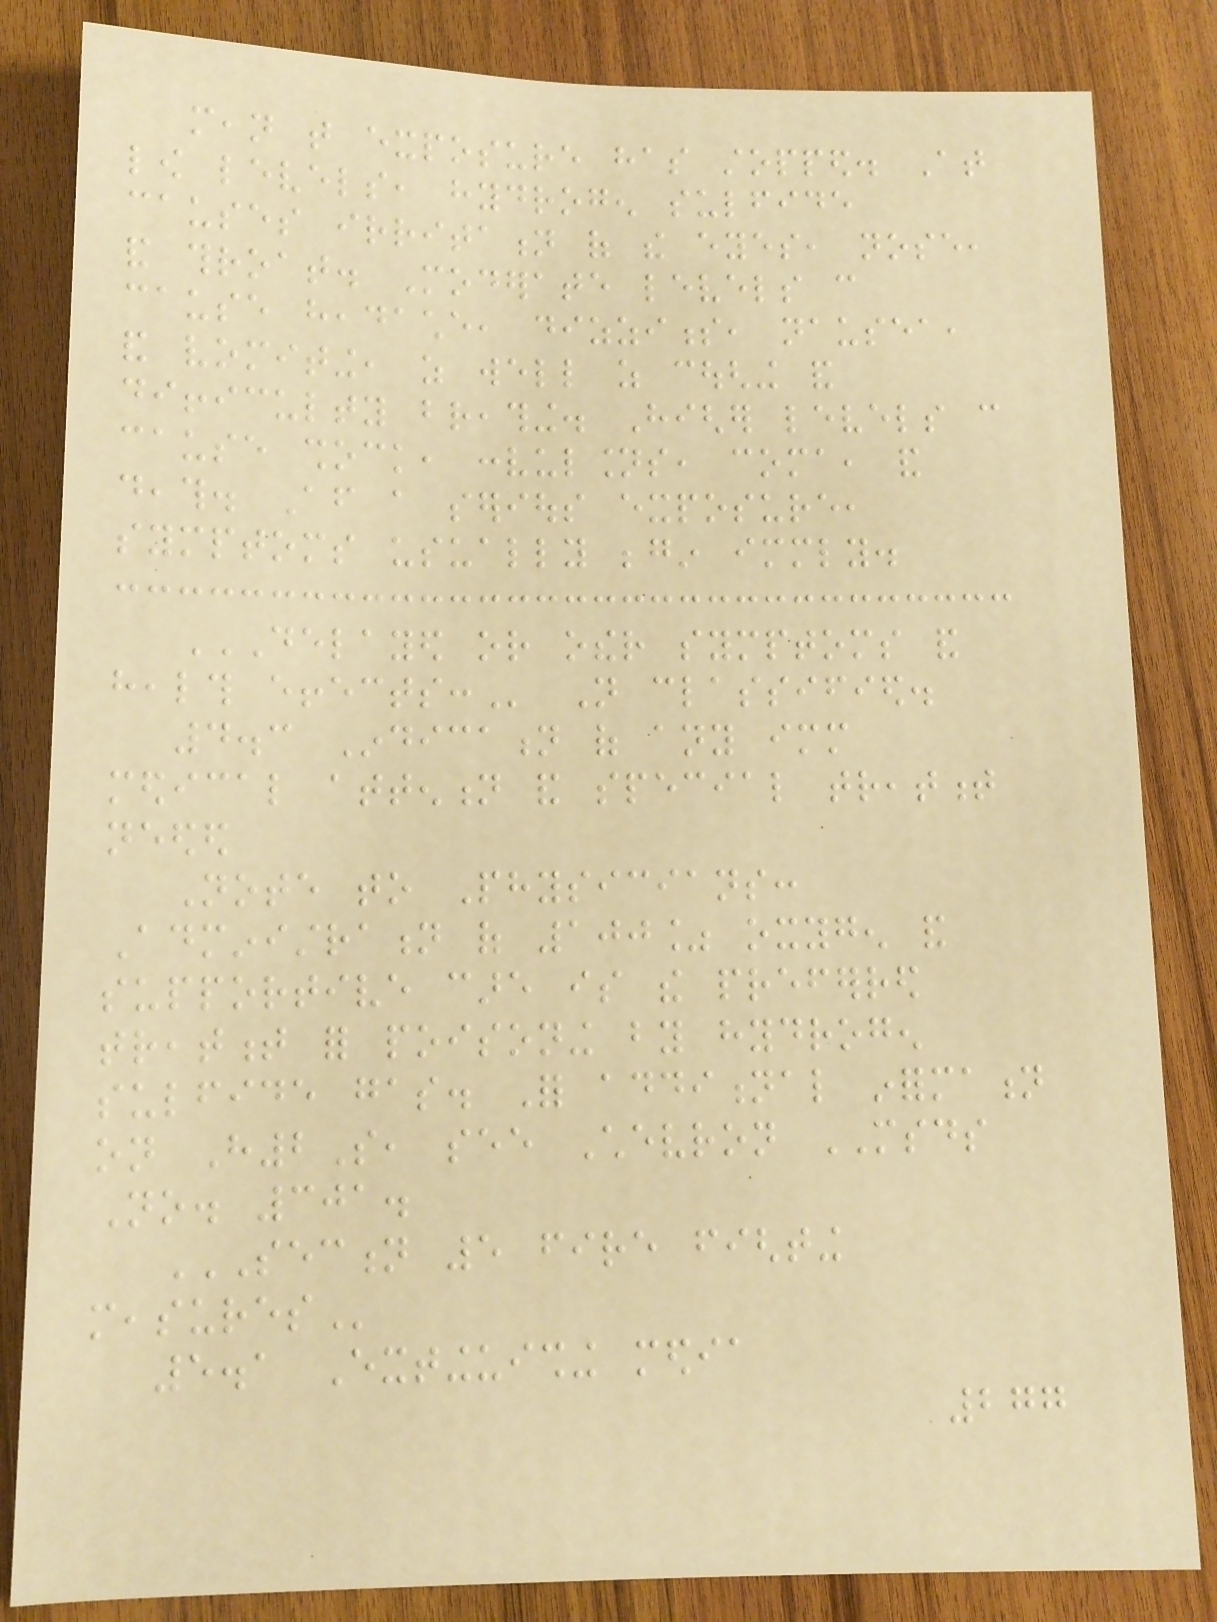mean that exposure has stopped. At
low levels, hydrogen sulfide
causes irritation of the eyes, nose,
and throat. Moderate levels can
cause headache, dizziness, nausea,
and vomiting, as well as coughing and
difficulty breathing. Higher levels can
cause shock, convulsions, coma, and
death. After a serious exposure,
symptoms usually begin immediately.
DELAYED OR OTHER SYMPTOMS AND
HEALTH EFFECTS: Not classified.
4.3 Indication of any immediate
medical attention and special treatment
needed
Note to Physicians:
Administration of 100% oxygen and
supportive care is the preferred
treatment for poisoning by hydrogen
sulfide gas. For additional information
on H2S, see Chevron MSDS
No. 301.
SECTION 5 FIRE FIGHTING
MEASURES
5.1 Extinguishing media
277
